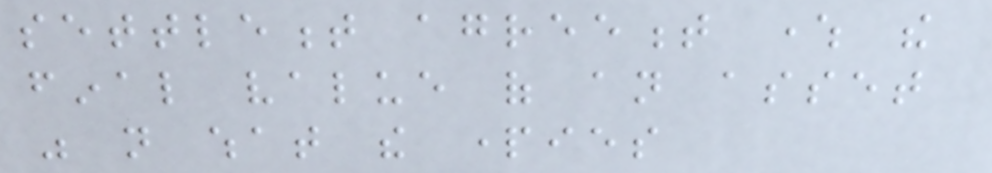settlement agreement where the
final value of an asset
was not what the parties
